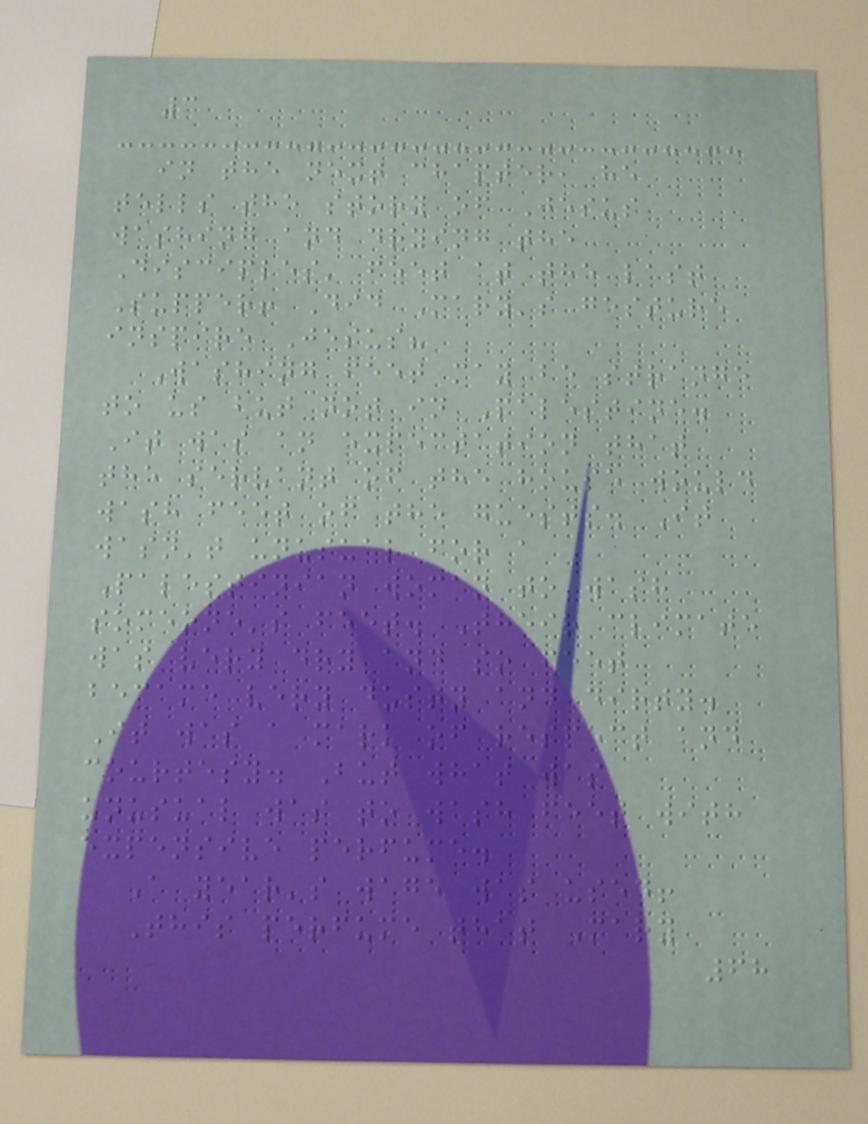3
in the next chapter, he
tells the story of Jesus
washing and drying the
Disciples' feet at the last
Supper! Did Mary's gesture
inspire Jesus?
Washing feet may be strange
to us but not in Palestine.
It was an expectation that
the servant of the house would
wash feet of the guests. It
wasn't unusual for a
Palestinian woman to wash
someone's feet. Their climate
was very dry and so feet
became very dusty and dirty.
It was a mark of respect and
courtesy. But what was
unusual was to wash feet with
expensive perfume.
A year's wage was used!
This perfume that Mary
68
